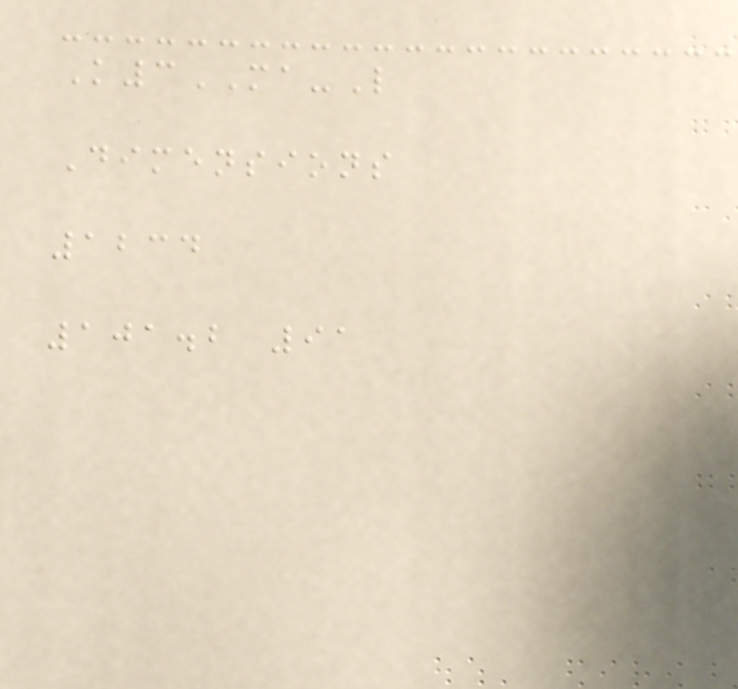K3MA-L
Dimensions
1234
101.2 91
